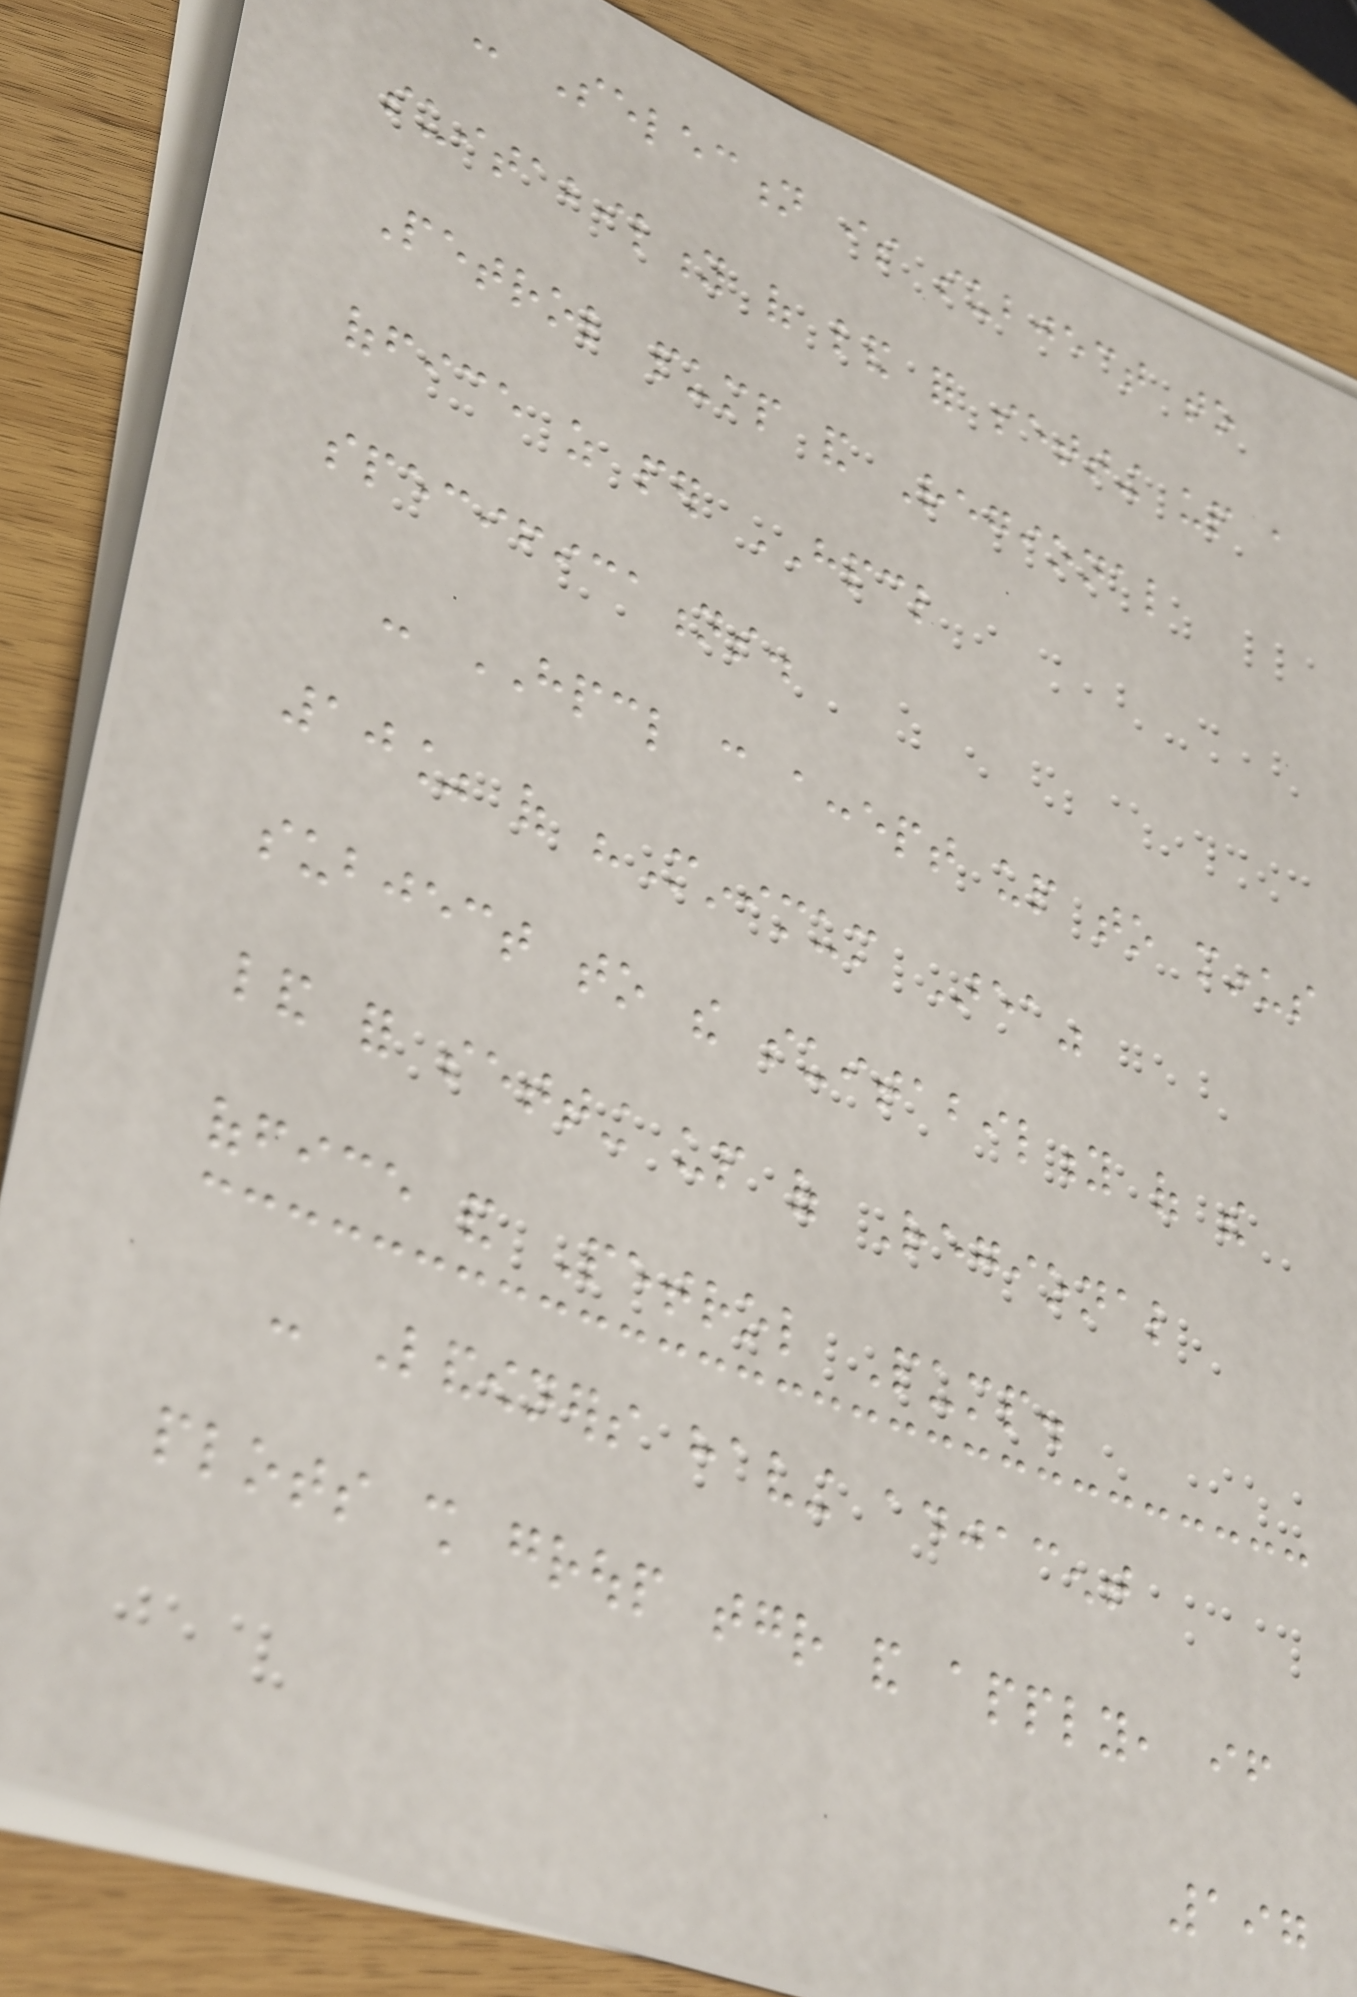- Selection is subject to
suitability of land for setting up a
Petrol pump and Regional
office as per HPCL
specifications.
- HPCL can accept up to minus
10% of "Minimum Area"
subject to the suitability of the
land for setting up of Regional
office and Petrol Pump.
- Landowners having adjacent
plots shall group together and apply, if
197
